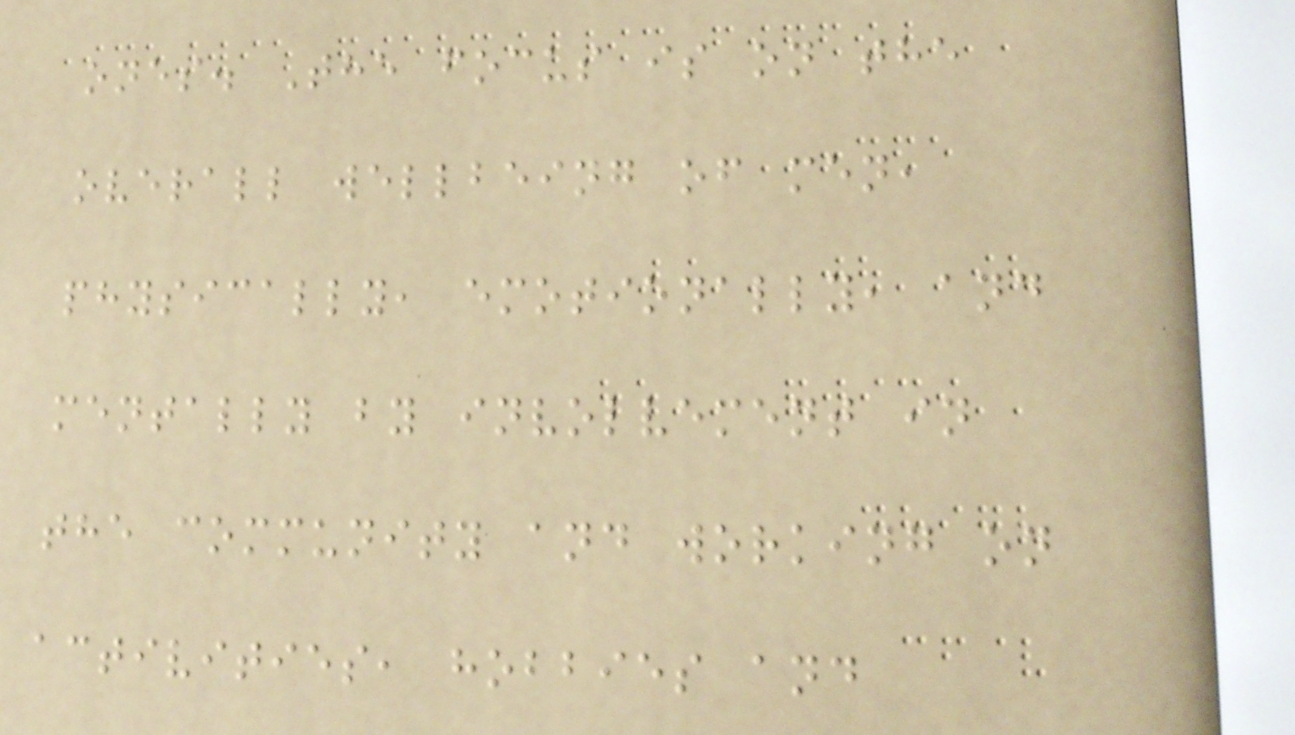ones. The focus is on the
overall wellbeing of men,
physically, emotionally, and
mentally by involvement in
the community and working on
activities, hobbies and
